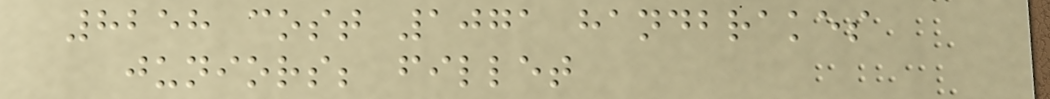8258 cost 1071 handbrakes
juniors; fillet
